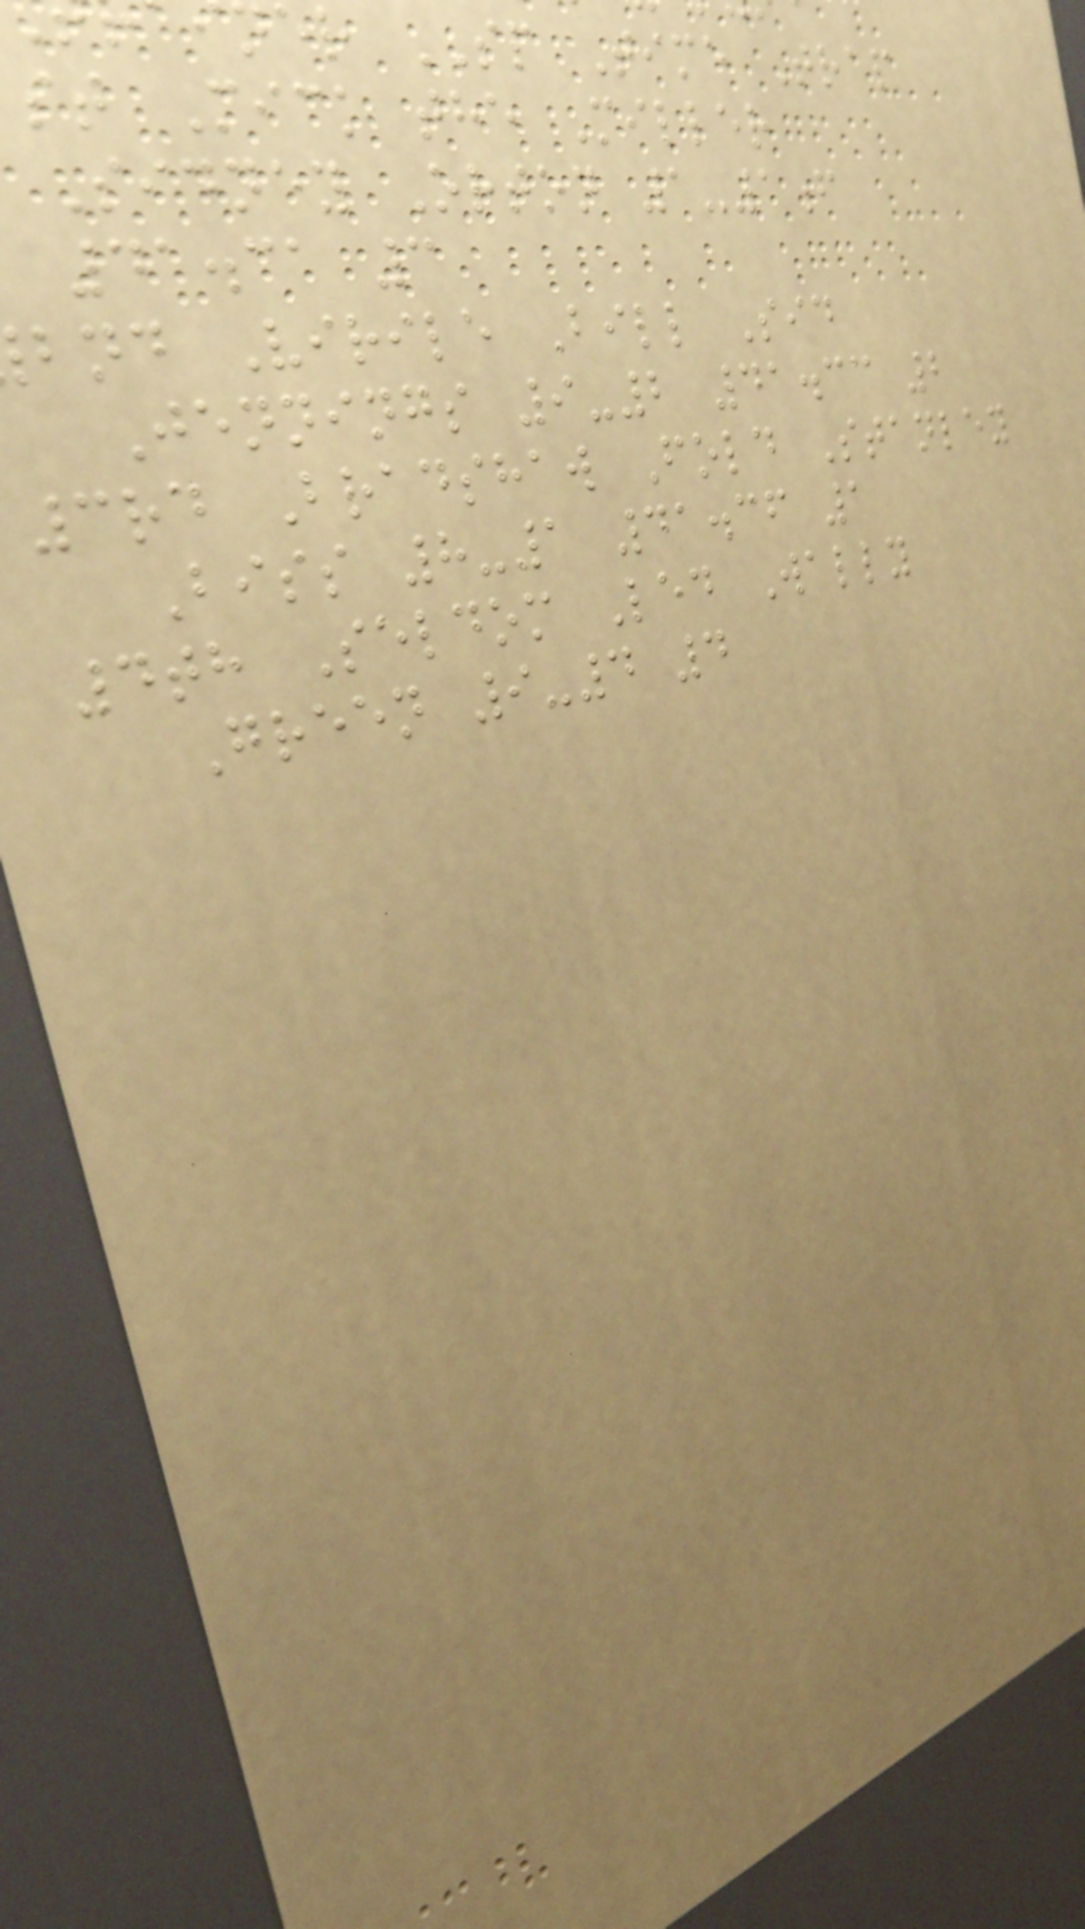ner SP Time Trap
st Mick the Miller
Sidney Orton 1-1f
41.31 3
bnd Virile Bill Sid
Jennings 9-2 41.33 2
3rd Bradshaw Fold Stanley
Biss 8-1 41.36 1
4th Seldom Led Wally
Green 9-4 4
